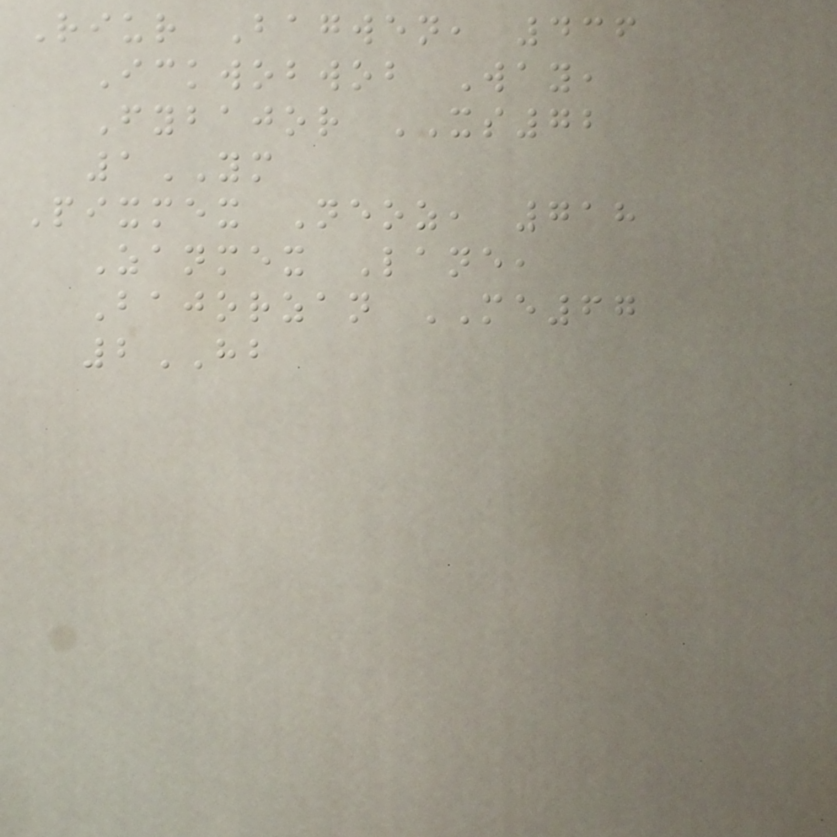Riur Bagwen, 436
Ickwobwob Way,
Fybajor XS72
1YM
Pixmex Neoz, 718
Zanmex Lane,
Bajorzan ME67
2HB
